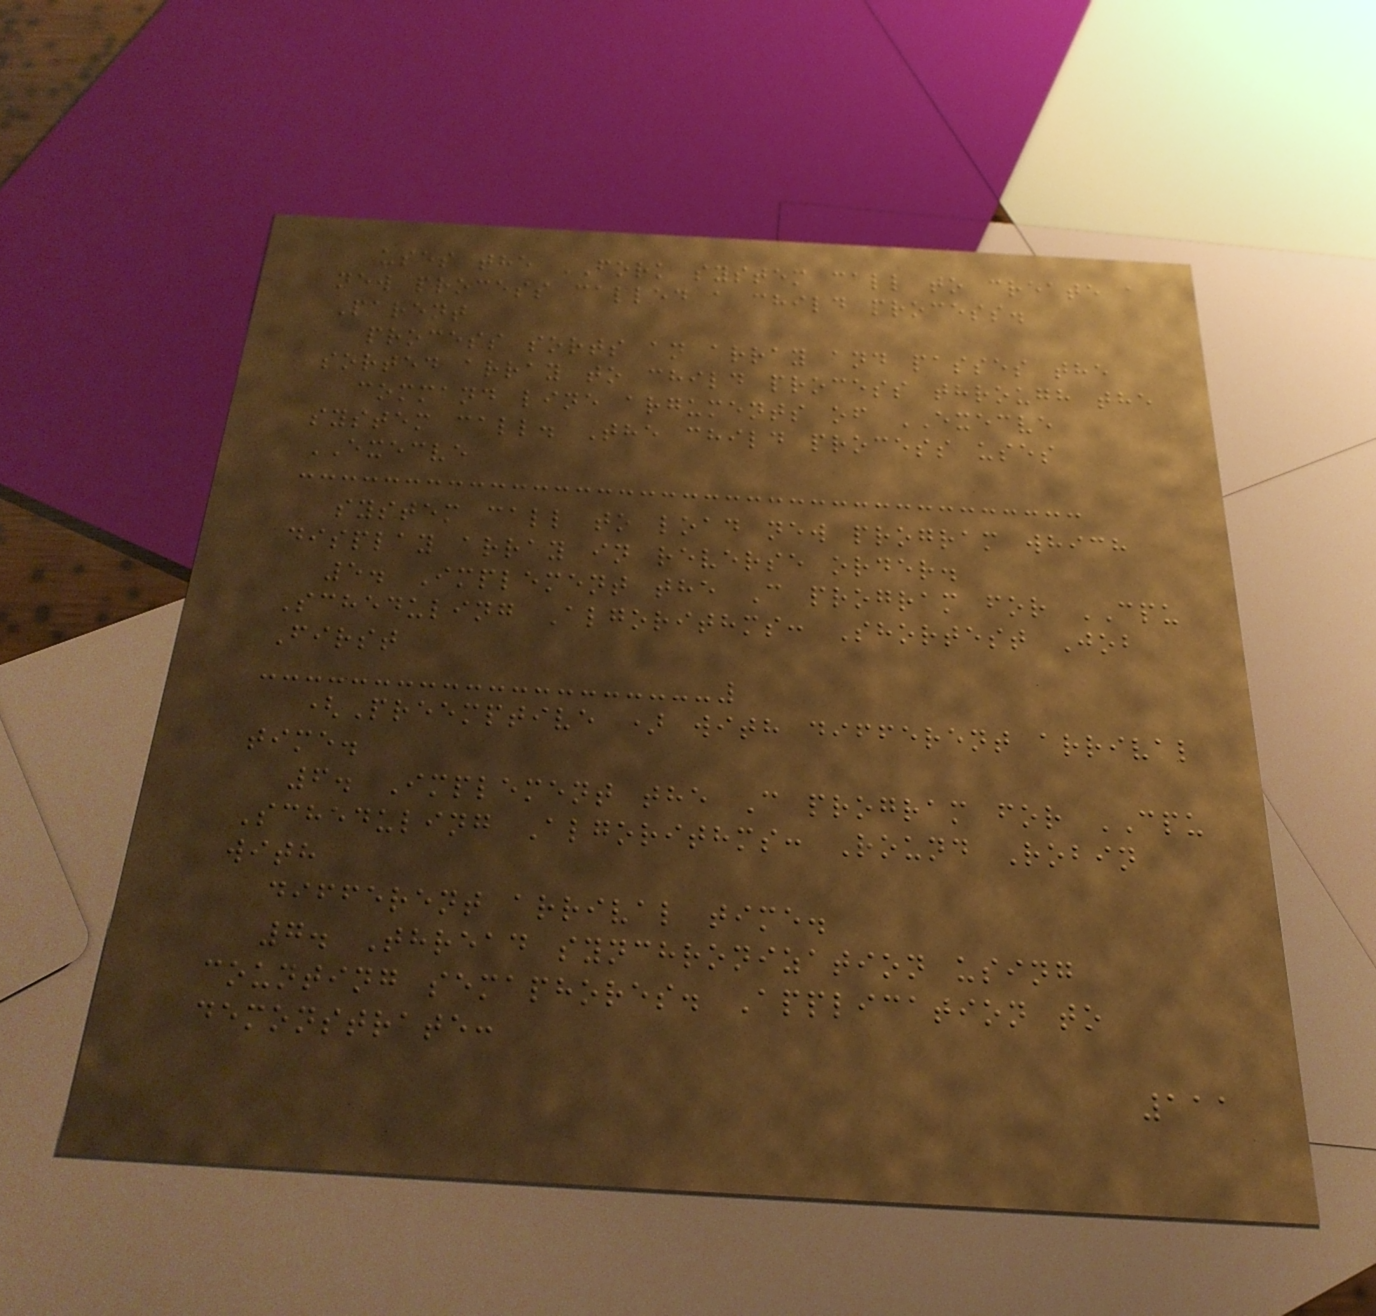uses the FORK system call to create a
new process called a child process.
Parent
process sorts an array and passes the
sorted array to child process through the
command line arguments of EXECVE
system call. The child process uses
EXECVE
system call to load new program which
display array in reverse order.
5. Implement the C program for CPU
Scheduling Algorithms: Shortest Job
First
(Preemptive ) with different arrival
time.
6. Implement the C program for CPU
Scheduling Algorithms: Round Robin
with
different arrival time.
7. Thread synchronization using
counting semaphores. Application to
demonstrate:
111
